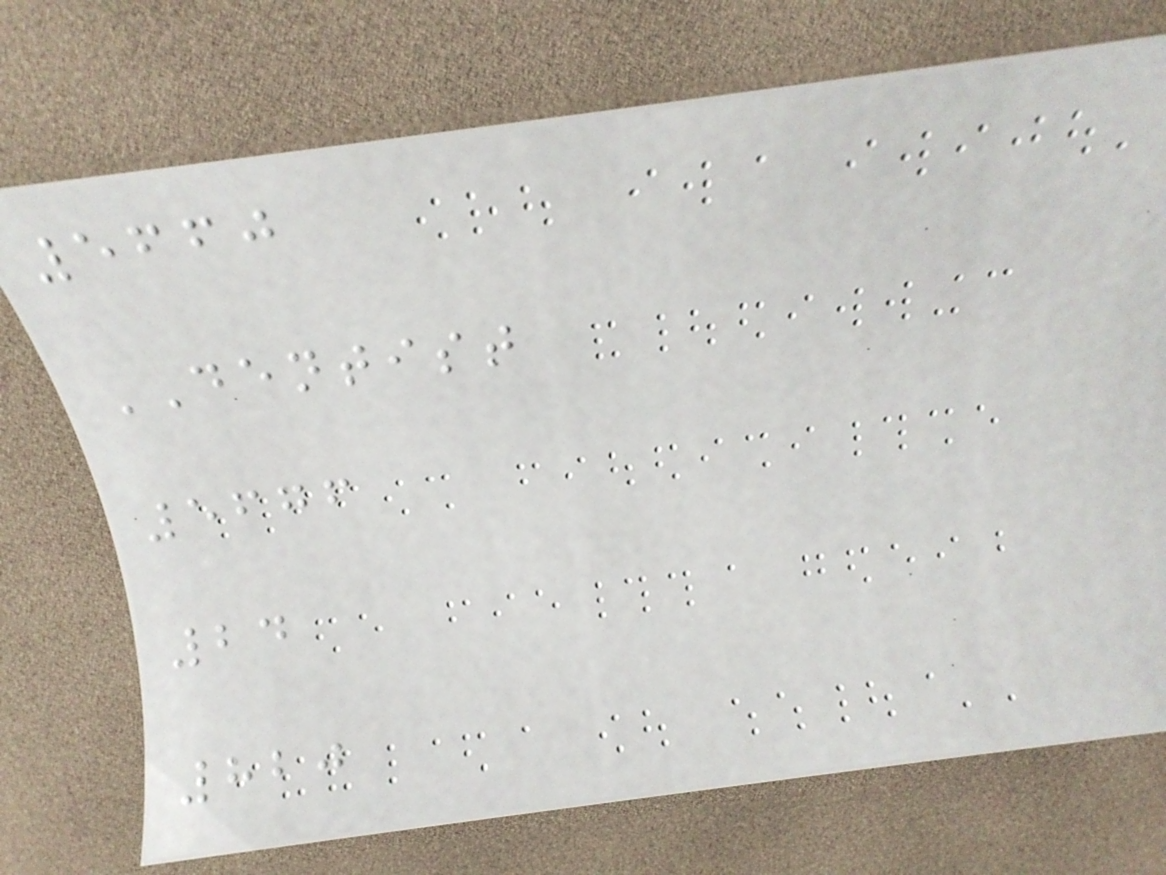5660
DENTIST
5676
24
820
